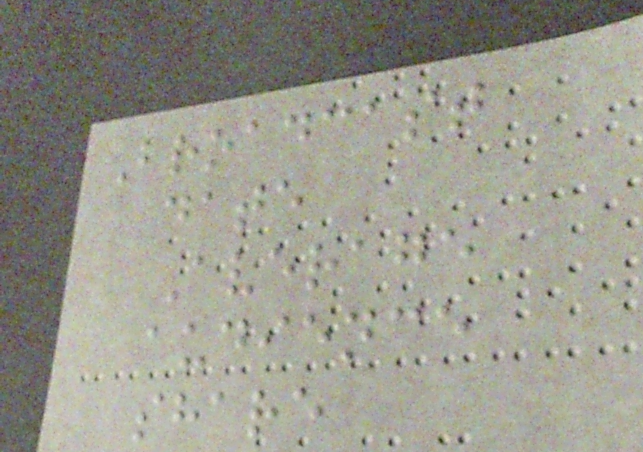Broadcast
date
Average
audience
share
